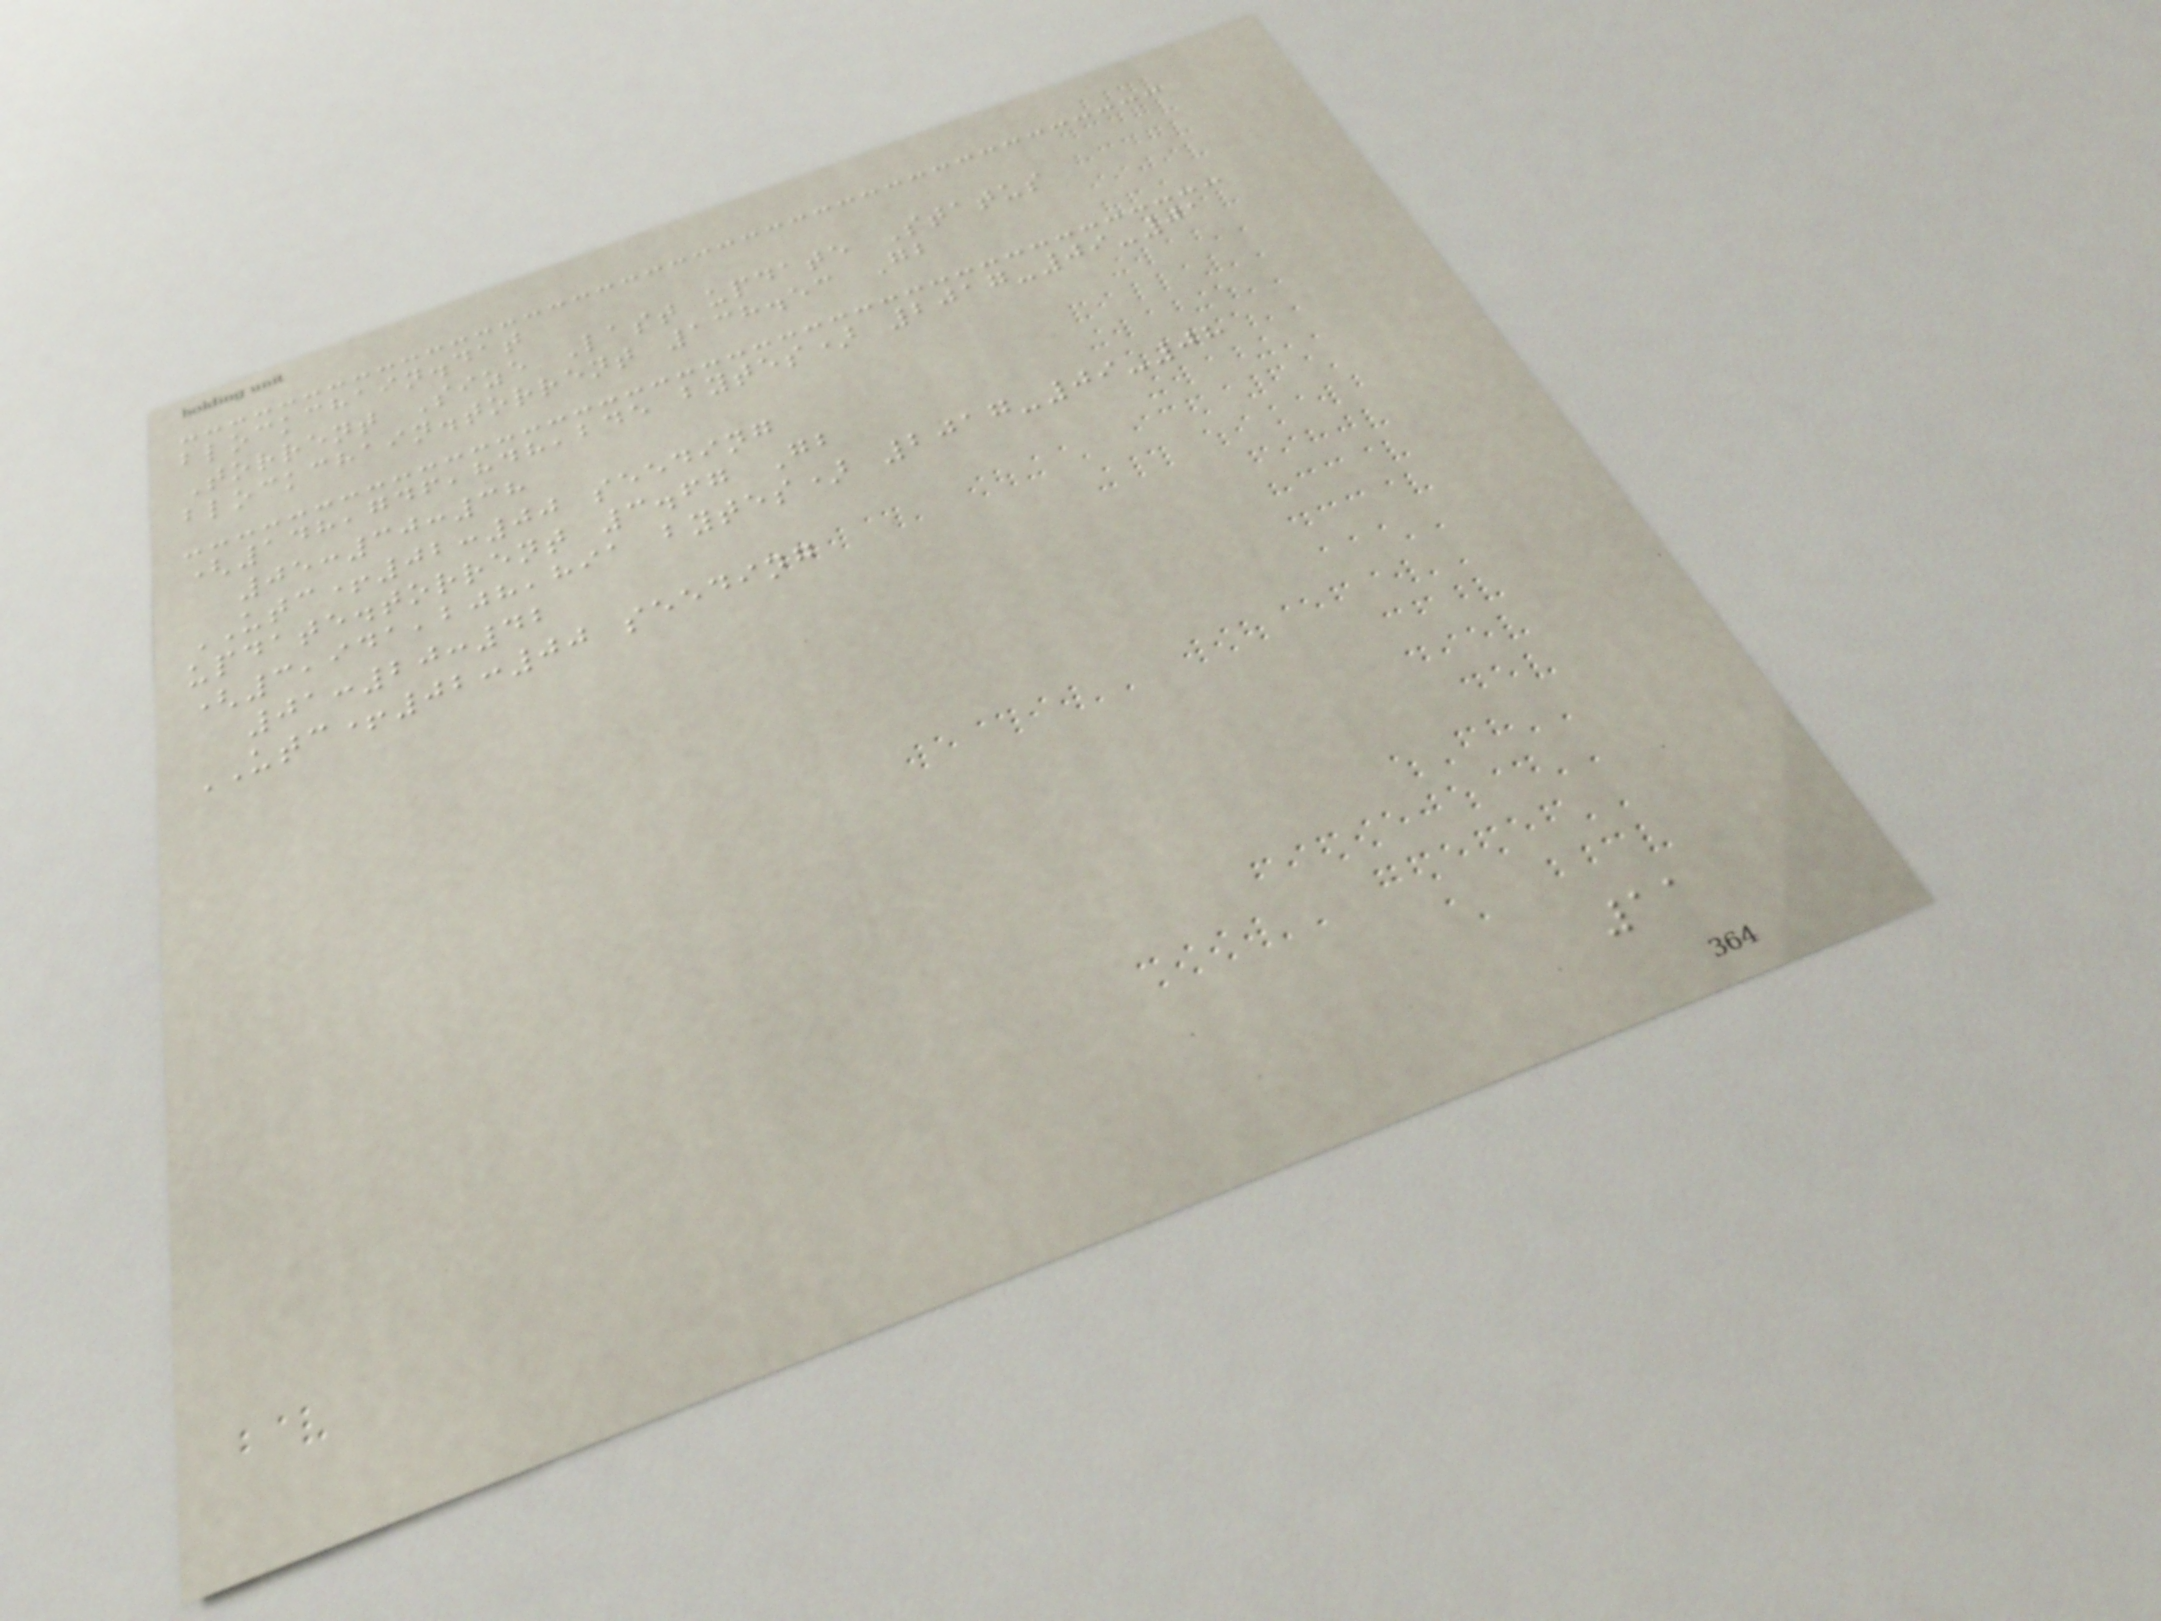blockchain.dat
Torrent Size Last update Status
blockchain.torrent 138.53 Gb
(148,746,848,245 bytes) 2017-09-01
05:30:38
UTC+02:00 seeding
update.torrent 3.67 Gb
(3,941,208,891 bytes) 2017-09-08
01:20:42
UTC+02:00 seeding
11
